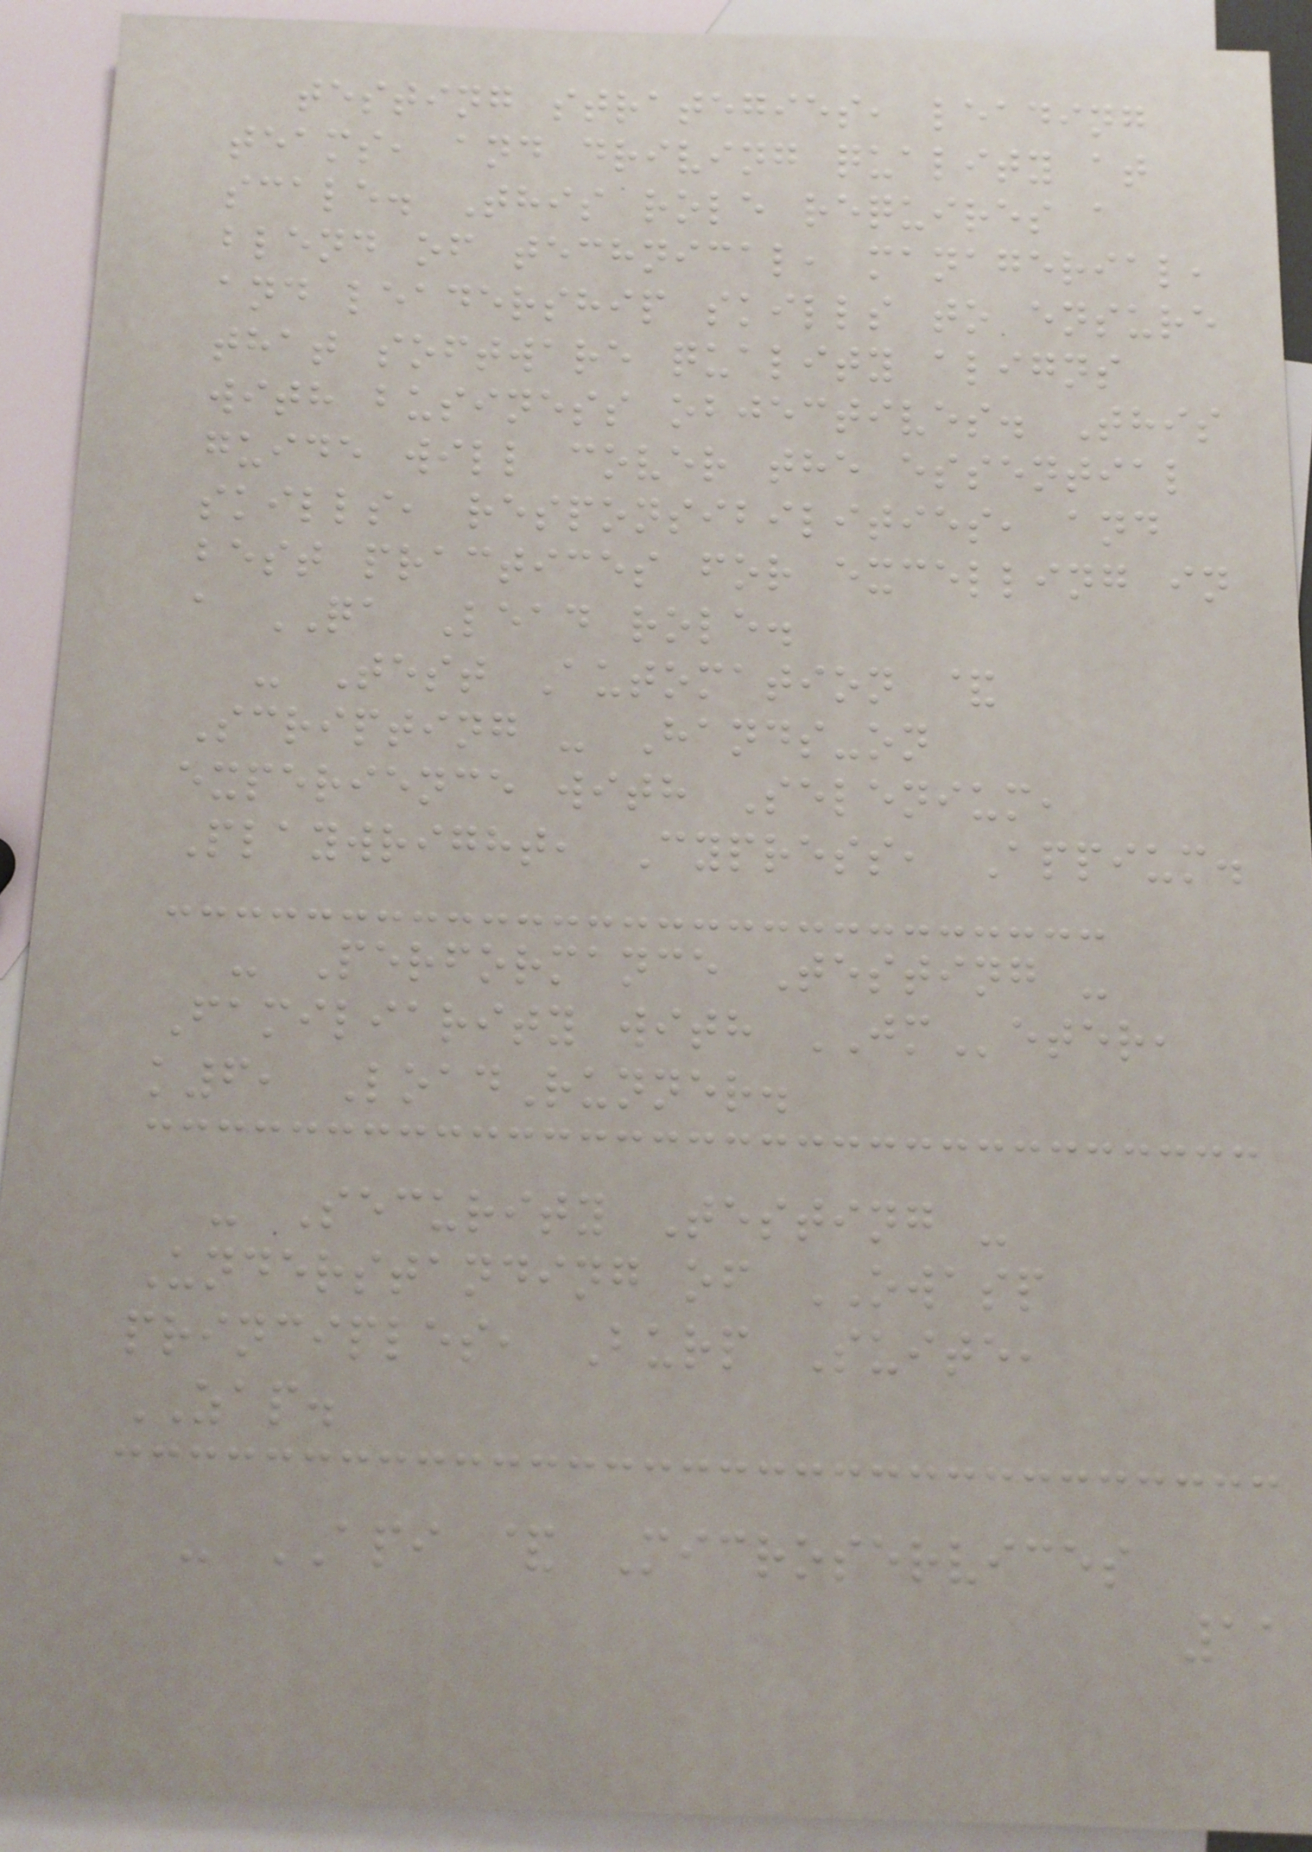testing strategies, leading
teams, and driving quality at
scale. This role requires a
blend of technical, managerial,
and leadership skills to ensure
that software quality aligns
with business objectives. This
guide will cover the essential
skills, responsibilities, and
best practices for excelling in
a QA Lead role.
- Test Automation &
Scripting - Hands-on
experience with Selenium,
Playwright, Cypress, Appium.
- Performance Testing -
Familiarity with JMeter,
k6, LoadRunner.
- Security Testing -
Understanding of OWASP
principles, Burp Suite,
ZAP.
- API & Microservices
11
